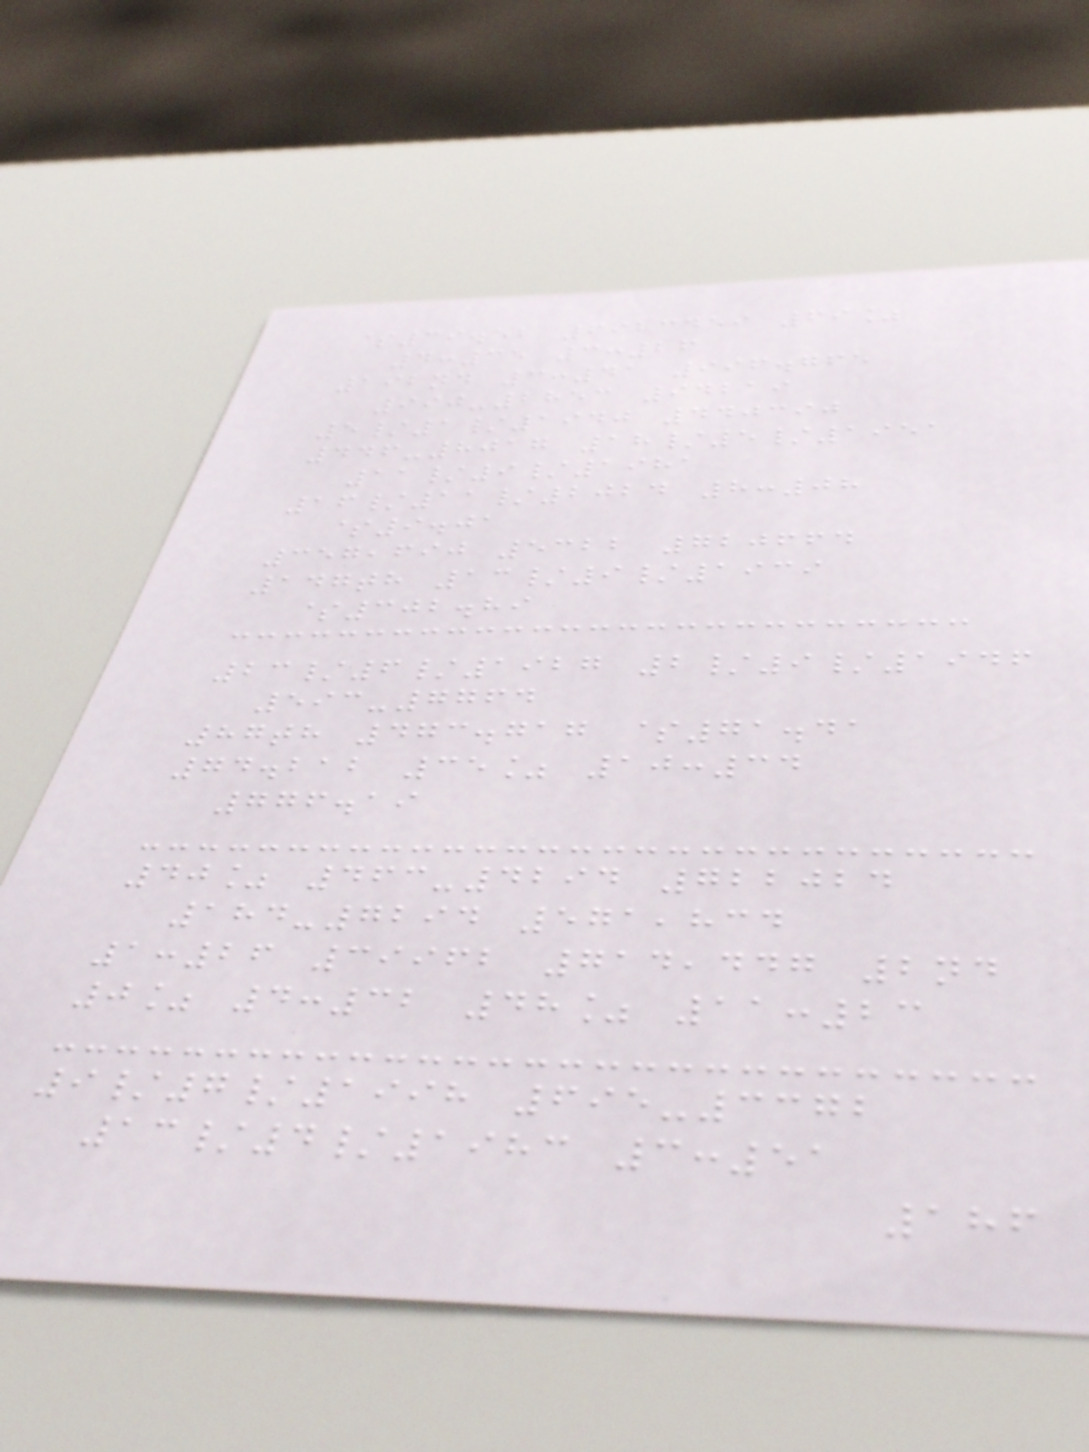$39.52 6923459 69%
4:35 3:26
192nd 3:41 996.765
990-2853 94219
5/1/1940 440390
446-8017 18/5/1951
11/9/1981
16/11/2024 8:08
$9.01
357,690 5322 720664
147th 13/9/1939
$302.89
23/6/1927 2/9/1946
593-7764
87th 473.717 $71.41
74.212 35% 10:34
776.19
40% 463-4294 722024
184-7294 571,834
1:26 39962 714,447 2nd
0% 4:32 48% 11:23
9/7/1998 695-3372
13/4/1983 3:51
186
